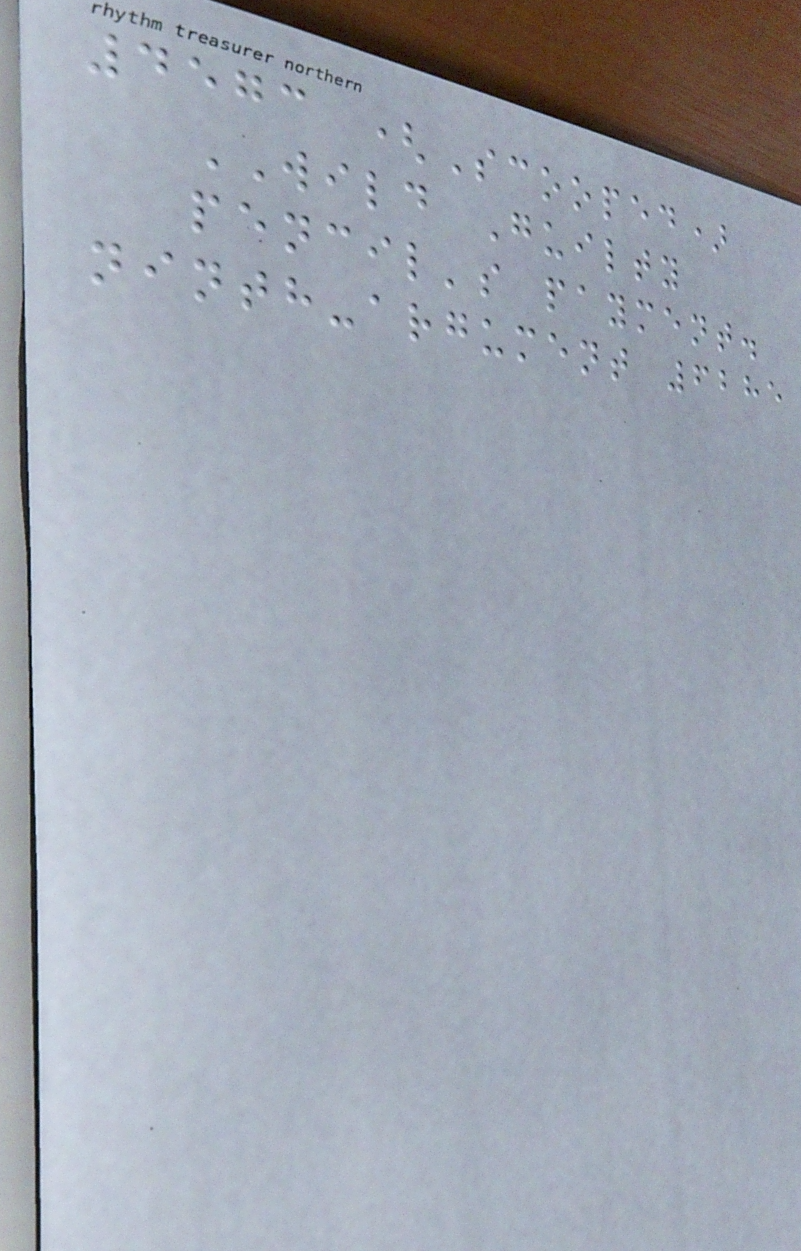4573 (Scooped)
WILD Guilty
pencil's payment.
ninth-argument 6285
